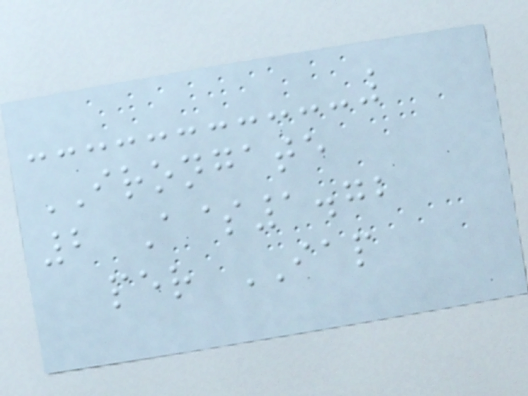IRONGATE
2 A$1.72
per IAP
